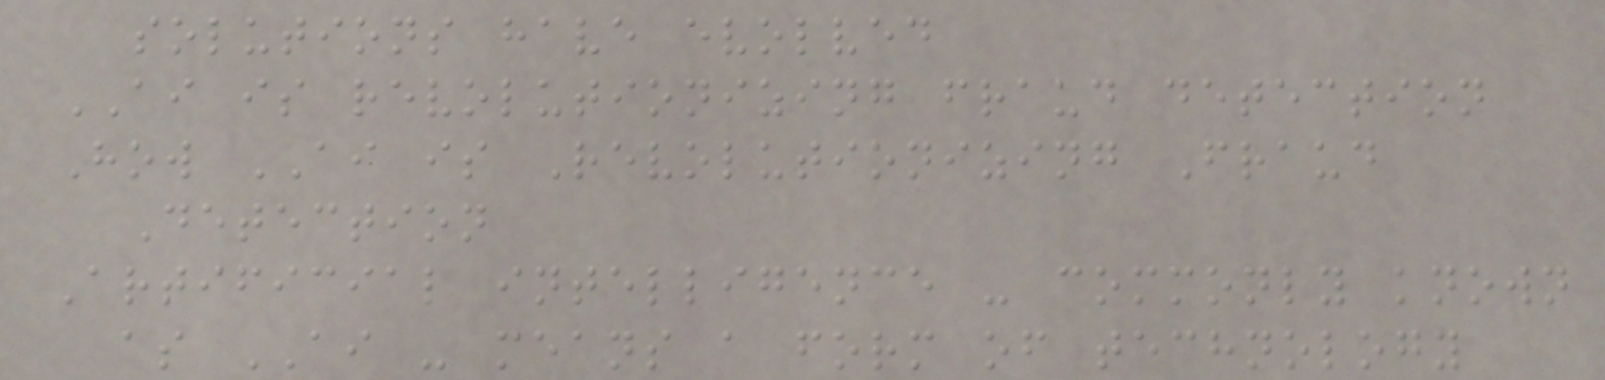solutions have evolved
AI is revolutionizing fraud detection
How AI is Revolutionizing Fraud
Detection
Artificial intelligence - commonly known
as AI - means a form of technology
